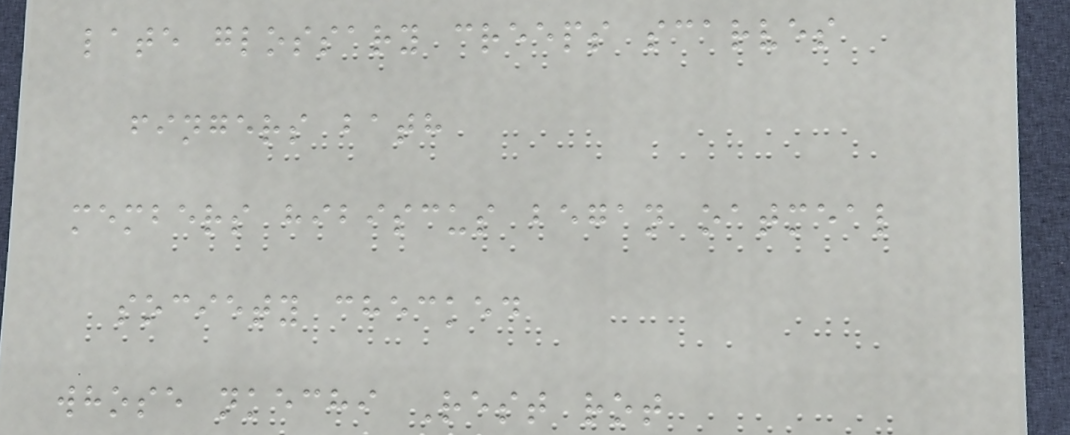late glossary creeps scarves
fingers bath
members hibiscus began oatmeal
society checked
whose nkechi Rest rot
